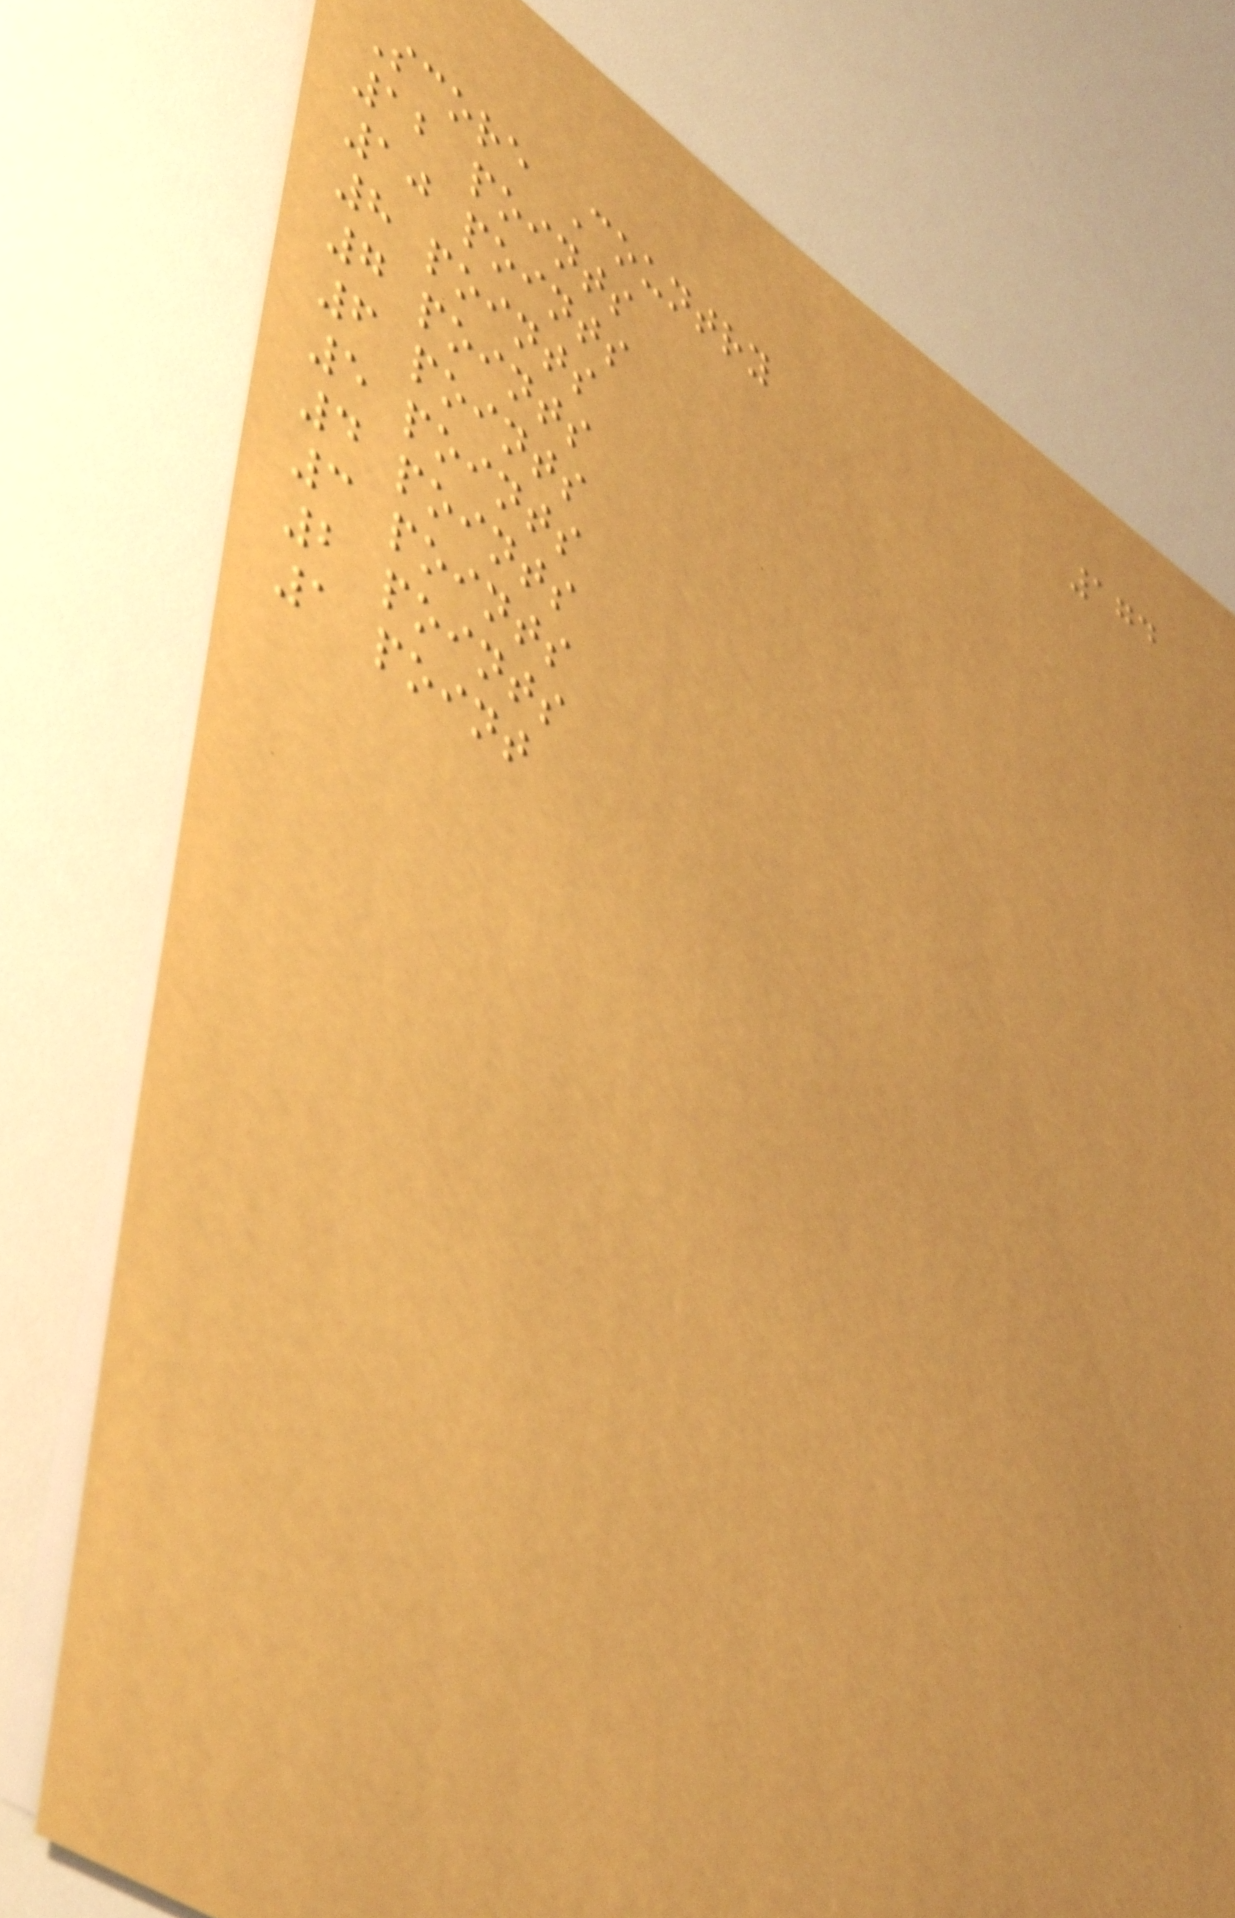174
Score Country
12 points
10 points
8 points
7 points
6 points
5 points
4 points
3 points
2 points
1 point
